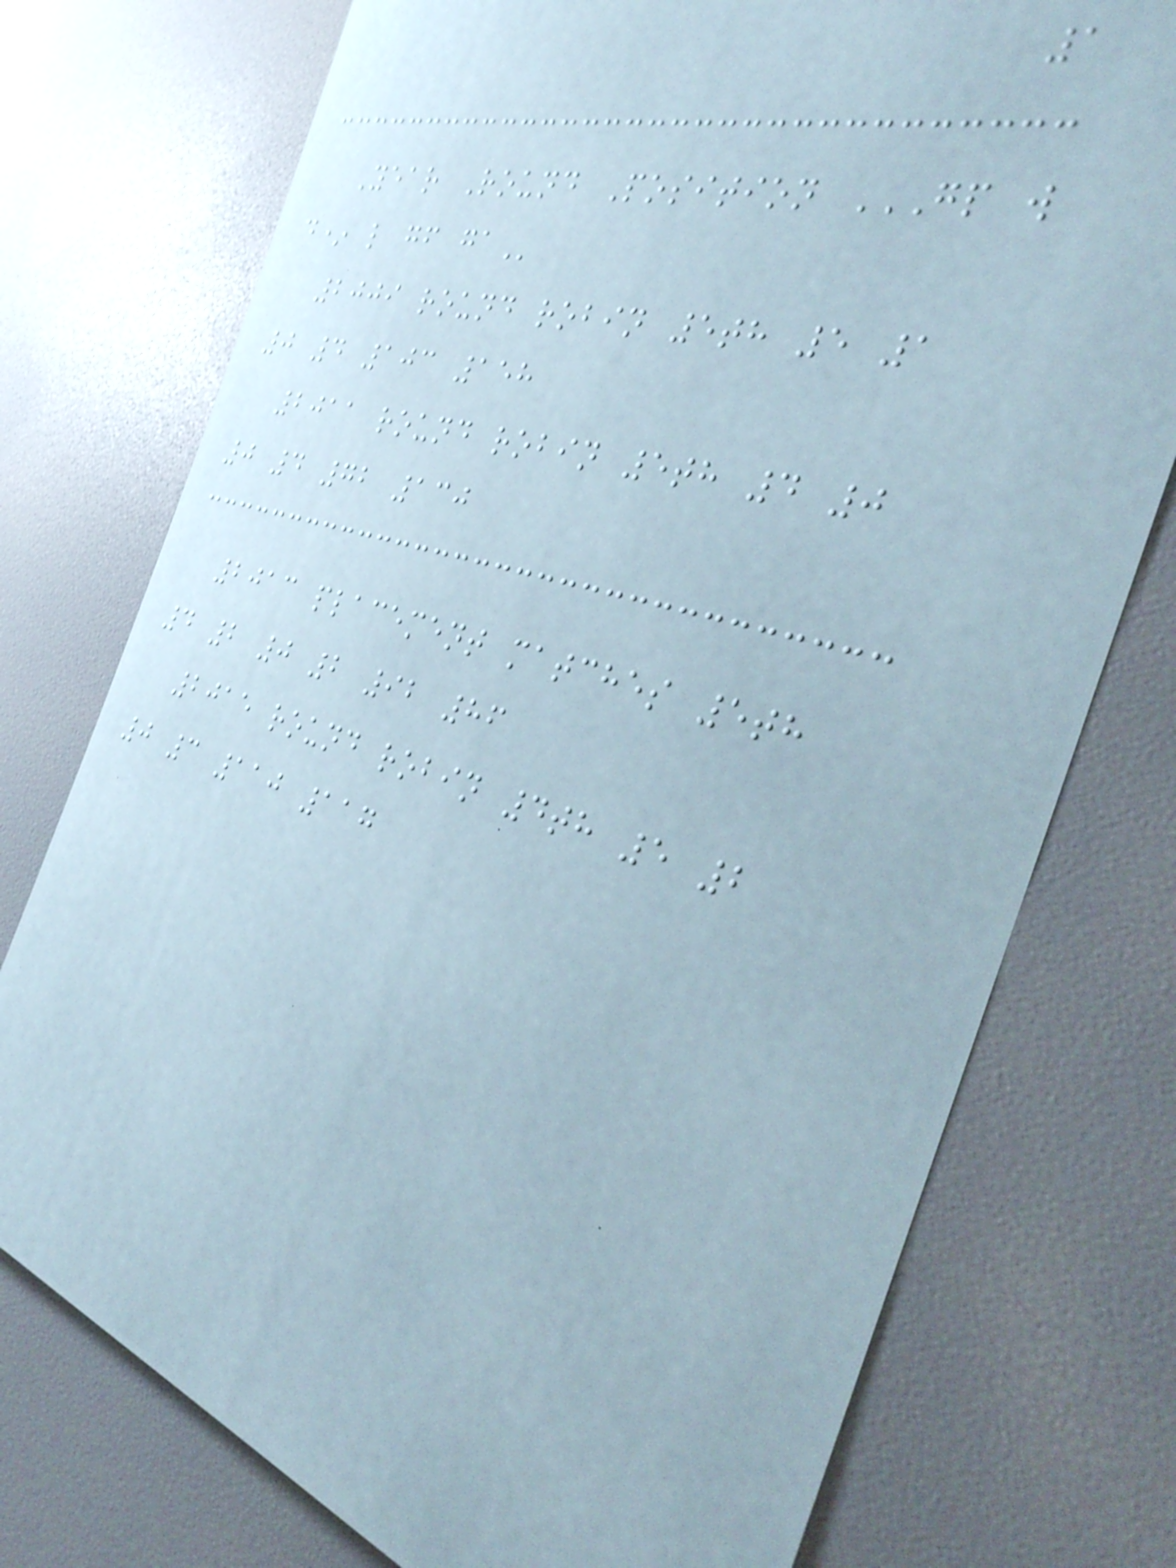1
Year Round Position GP W
D* L GF GA
2009 round robin 5th 5 1
0 4 103 158
2011 round robin 5th 4 0
0 4 72 130
2013 placement matches 5th
4 2 0 2 92 86
2015 round robin 4th 5 2
0 3 110 117
